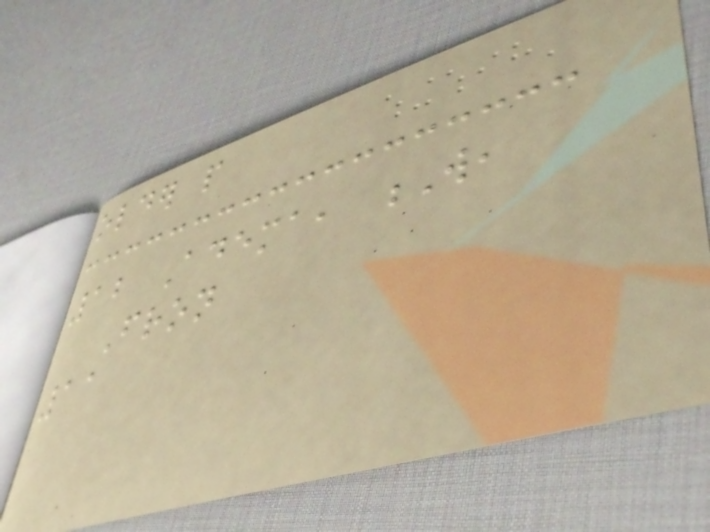older people
12 Adema, W,
Fron
11
